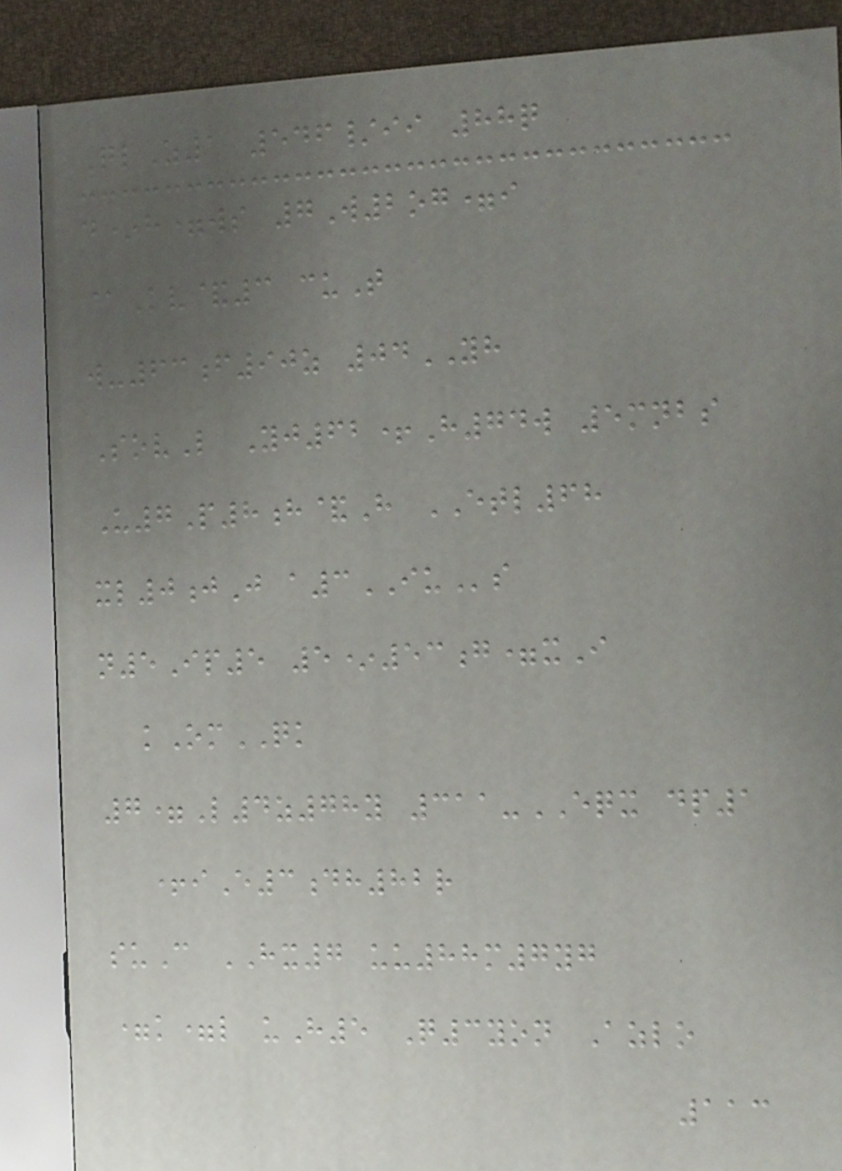QlZ1 546/ii 88q
d*h=ws 7W2og=i
@Kv&3 cuT
w-63f90z 04YH
SovL Yj62+H74w 5mnbs
U7P8h&H ETL68
xl0jJ a3IUs
n5Ip5 5*53g=xI
kOmQK
7=L4z78y 311-EQX dp1
+iE3dh82r
suC HX7 uu88m7yg
=k=l uH5 Q3yon Azlo
113
